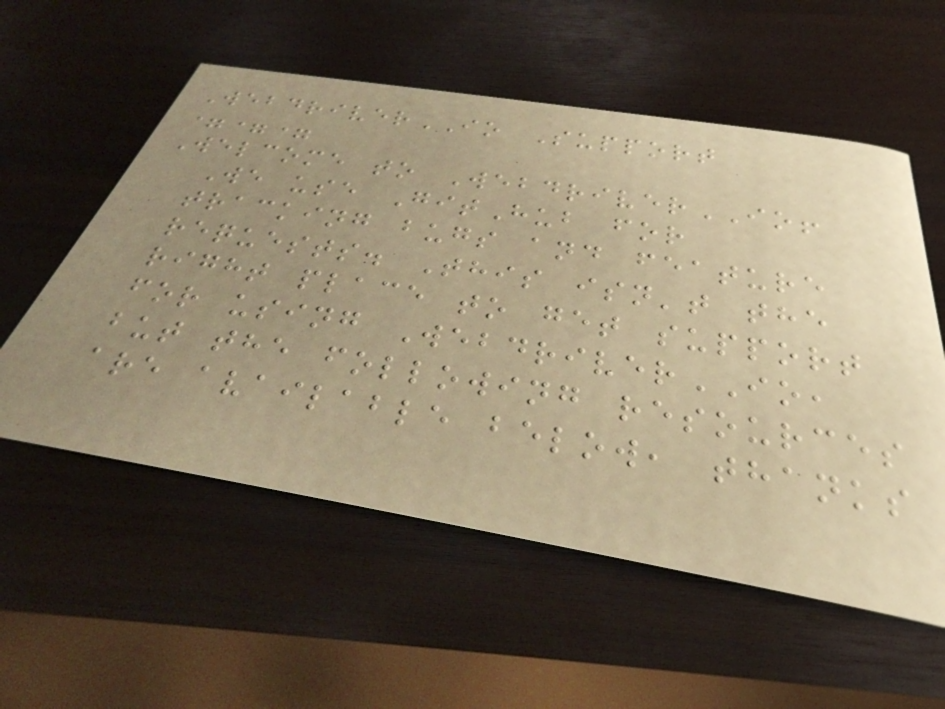WebdriverIO Support
===
Welcome to WebdriverIO!
We use GitHub for
tracking bugs and feature
requests. This isn't the
right place to get support
for using WebdriverIO,
but the following resources
are available below, thanks
